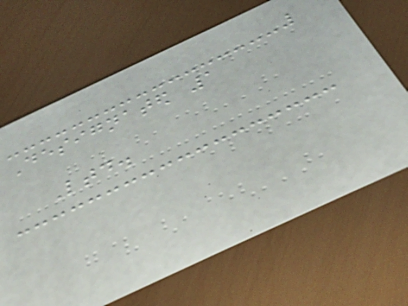Designated 1
Ltd.
